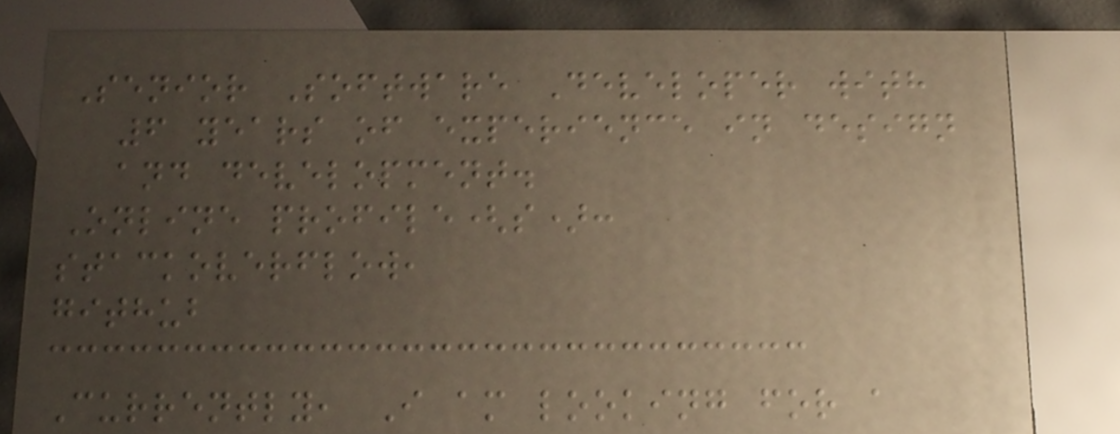Senior Software Developer with
6 years of experience in design
and development.
Online profile(s):
stackoverflow,
github
Currently, I am looking for a
